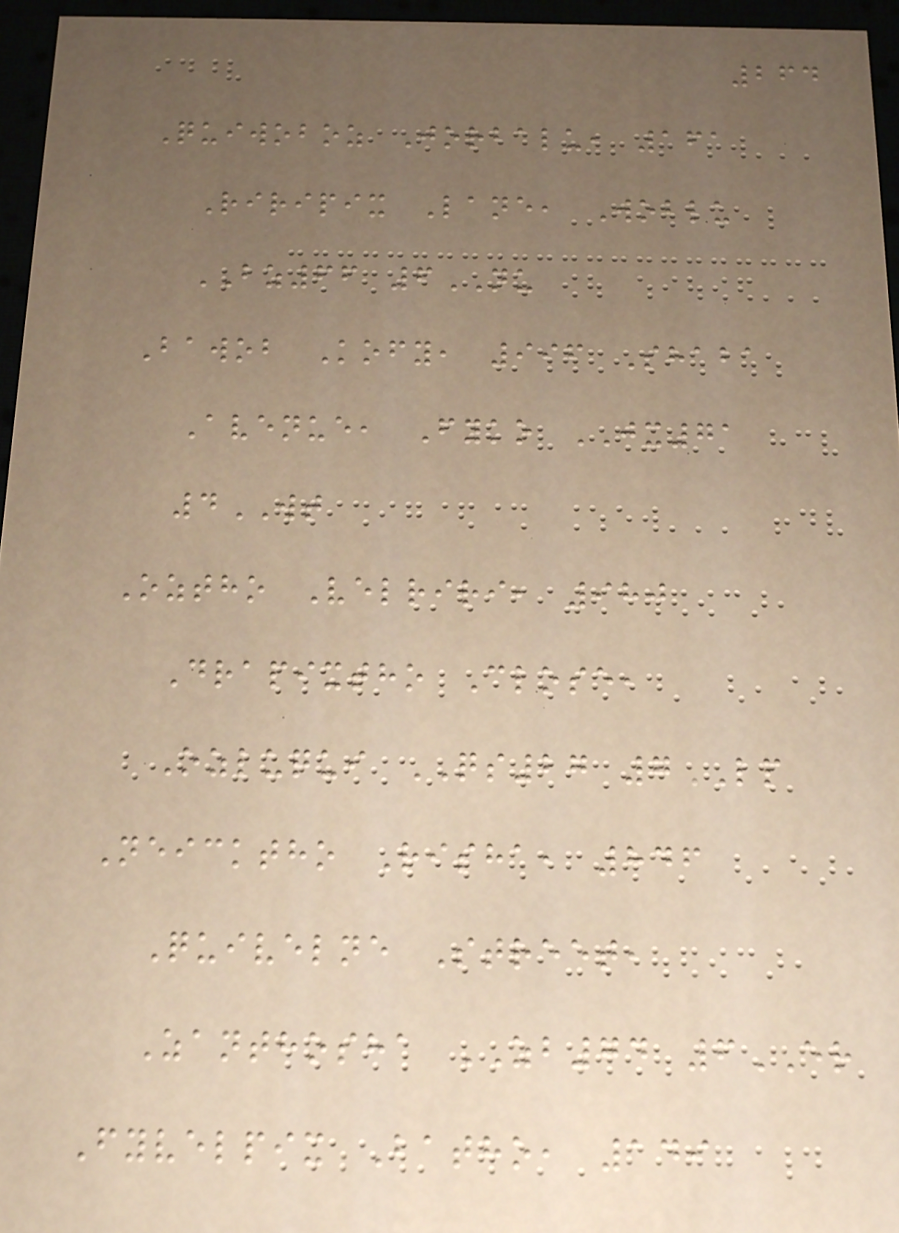264
Quiwoboz Jorbalu, 161
Riripix Lane, Woblu
BZ66 6NU
Bawob Kofy, 996 Shaba
Avenue, Fyko JX71
4WT
Oztho Velriri, 980
Drapixtho Close,
Ozluqui QS27 7LP
Neicktho Risha, 846
Quivelne Street,
Zanthosha ZB74 6ER
Fyvelpix Batho, 149
